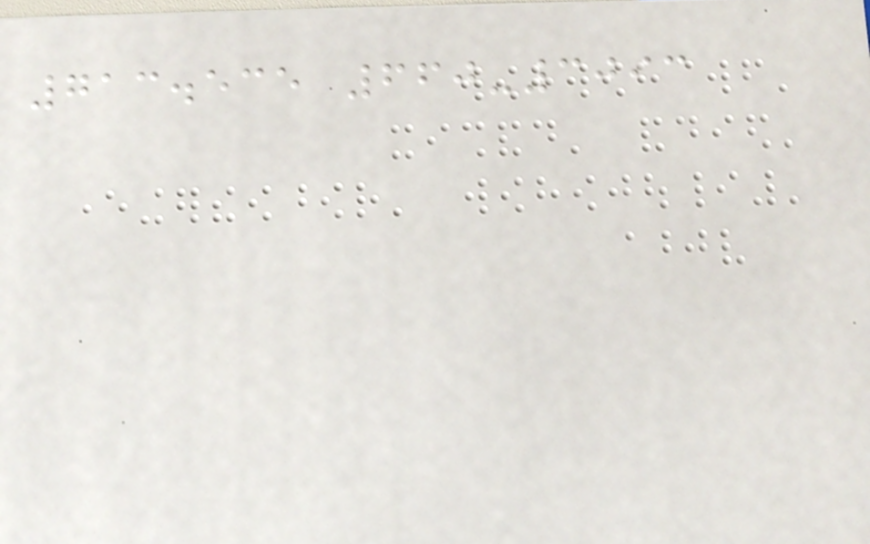713.535 660-3093
